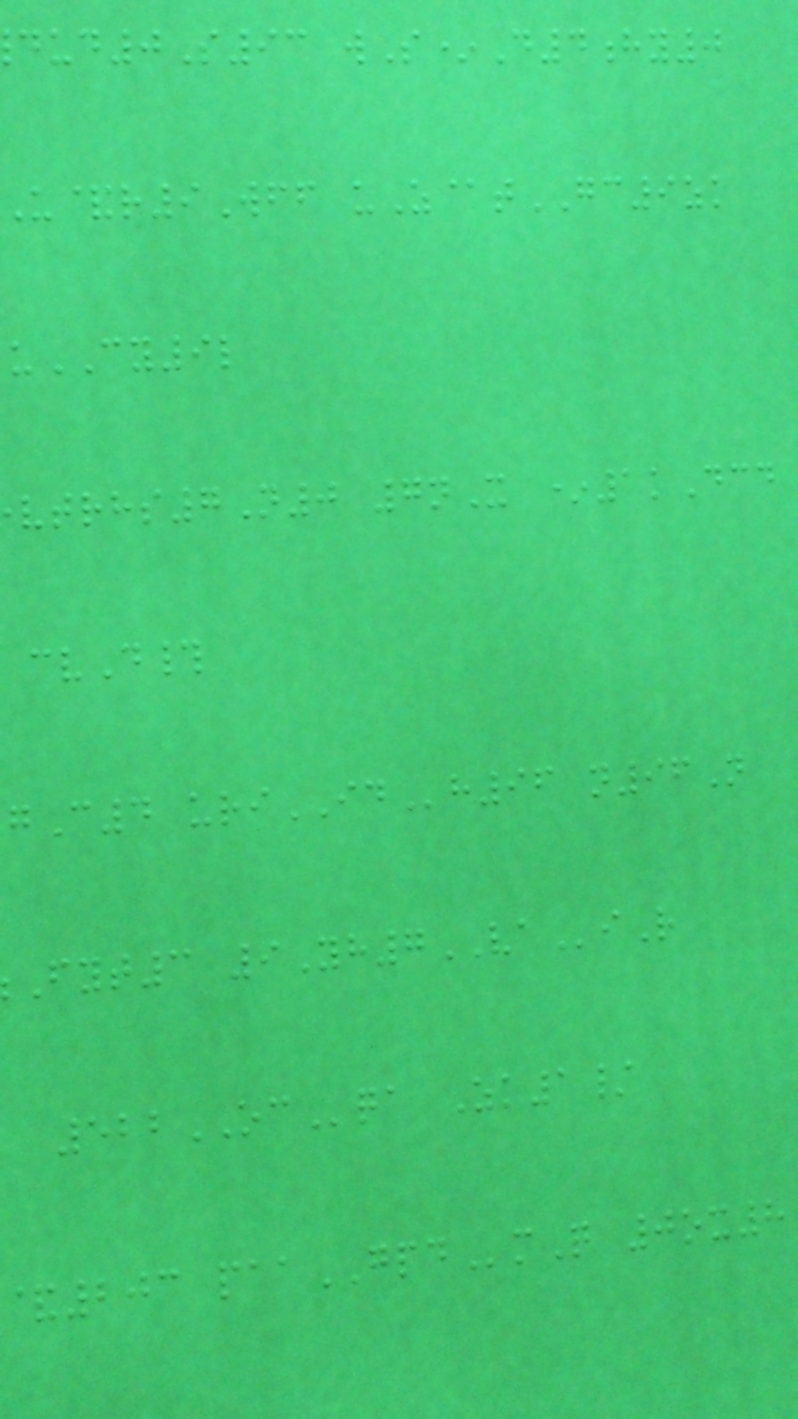ud0S93 wS*D4hy0
&r9Wff uZ@tGC9zk
uCY9l
vtrhs7N0 7nX *1kDcd
cvD#
C4 uriIDh96 n96N
Fyt3 9Yh7VAiR
522OCqa Zk1/
&203 paaGPDmQ 0ox8
